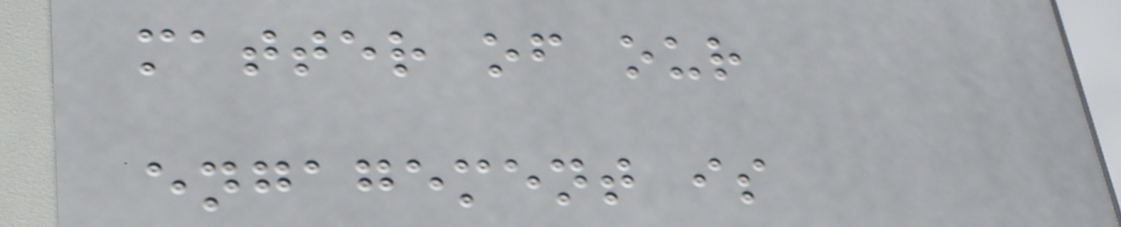matter of our
engagement is
